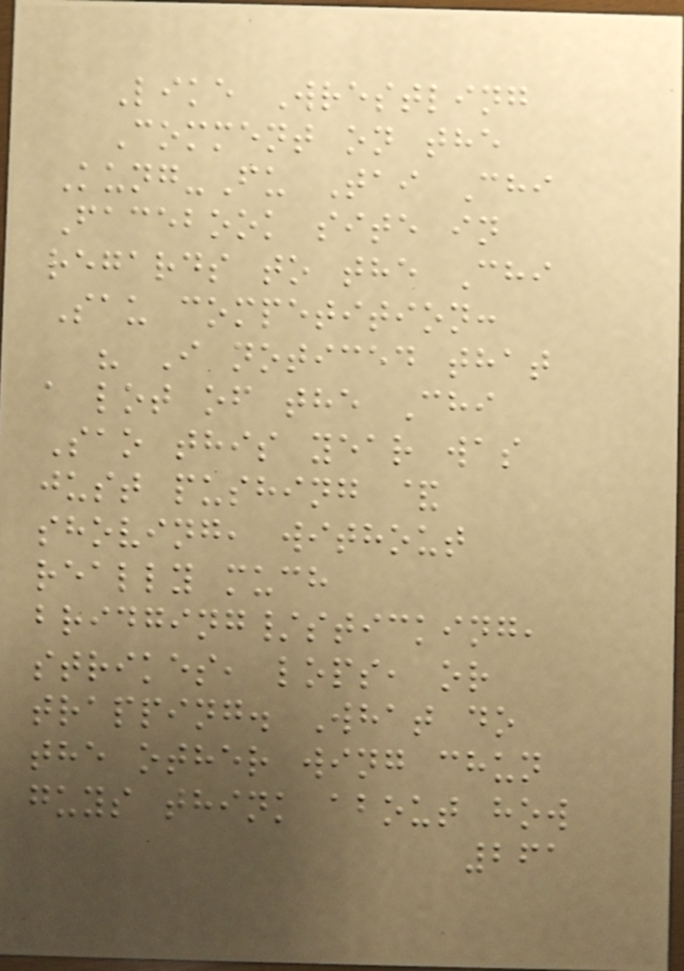Like Wrestling
Comment on the
Kung-Fu Tai Chi
Facebook site in
regards to the Chi
Sau competition:
" I noticed that
a lot of the Chi
Sao this year was
just pushing &
shoving, without
really much
bridging/sticking,
strikes, lops, or
trapping. What do
the other wing chun
guys think about how
261
